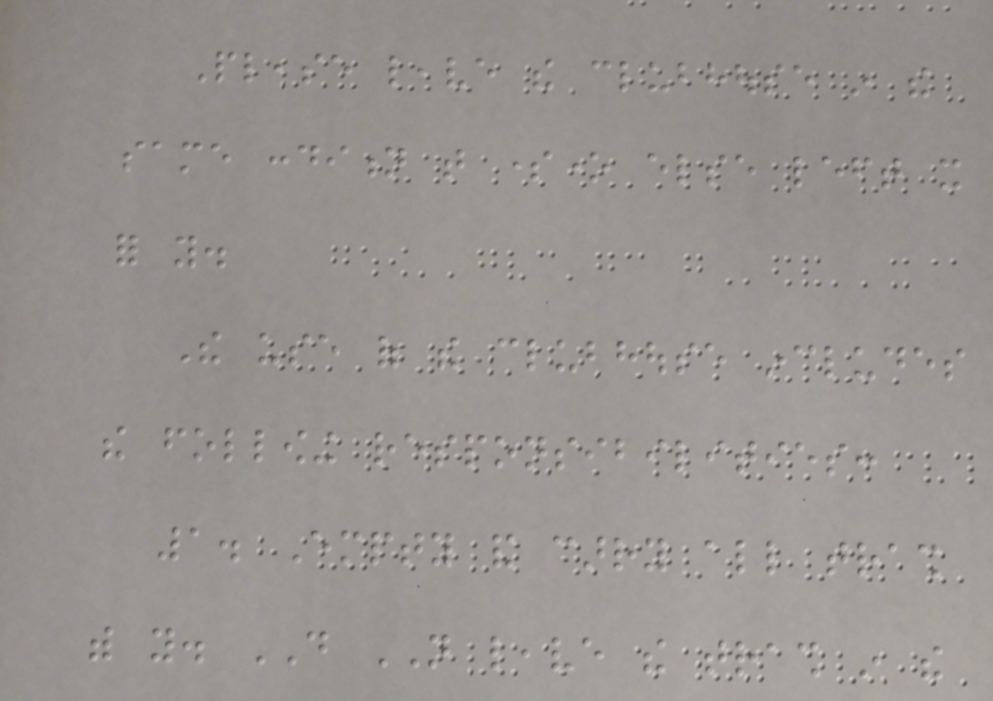Please leave the clubhouse in the
same condition that someone else left it
for you.
The use of the clubhouse includes
the following responsibilities:
1. Empty and carry all trash
with you. DO NOT leave the trash in the
